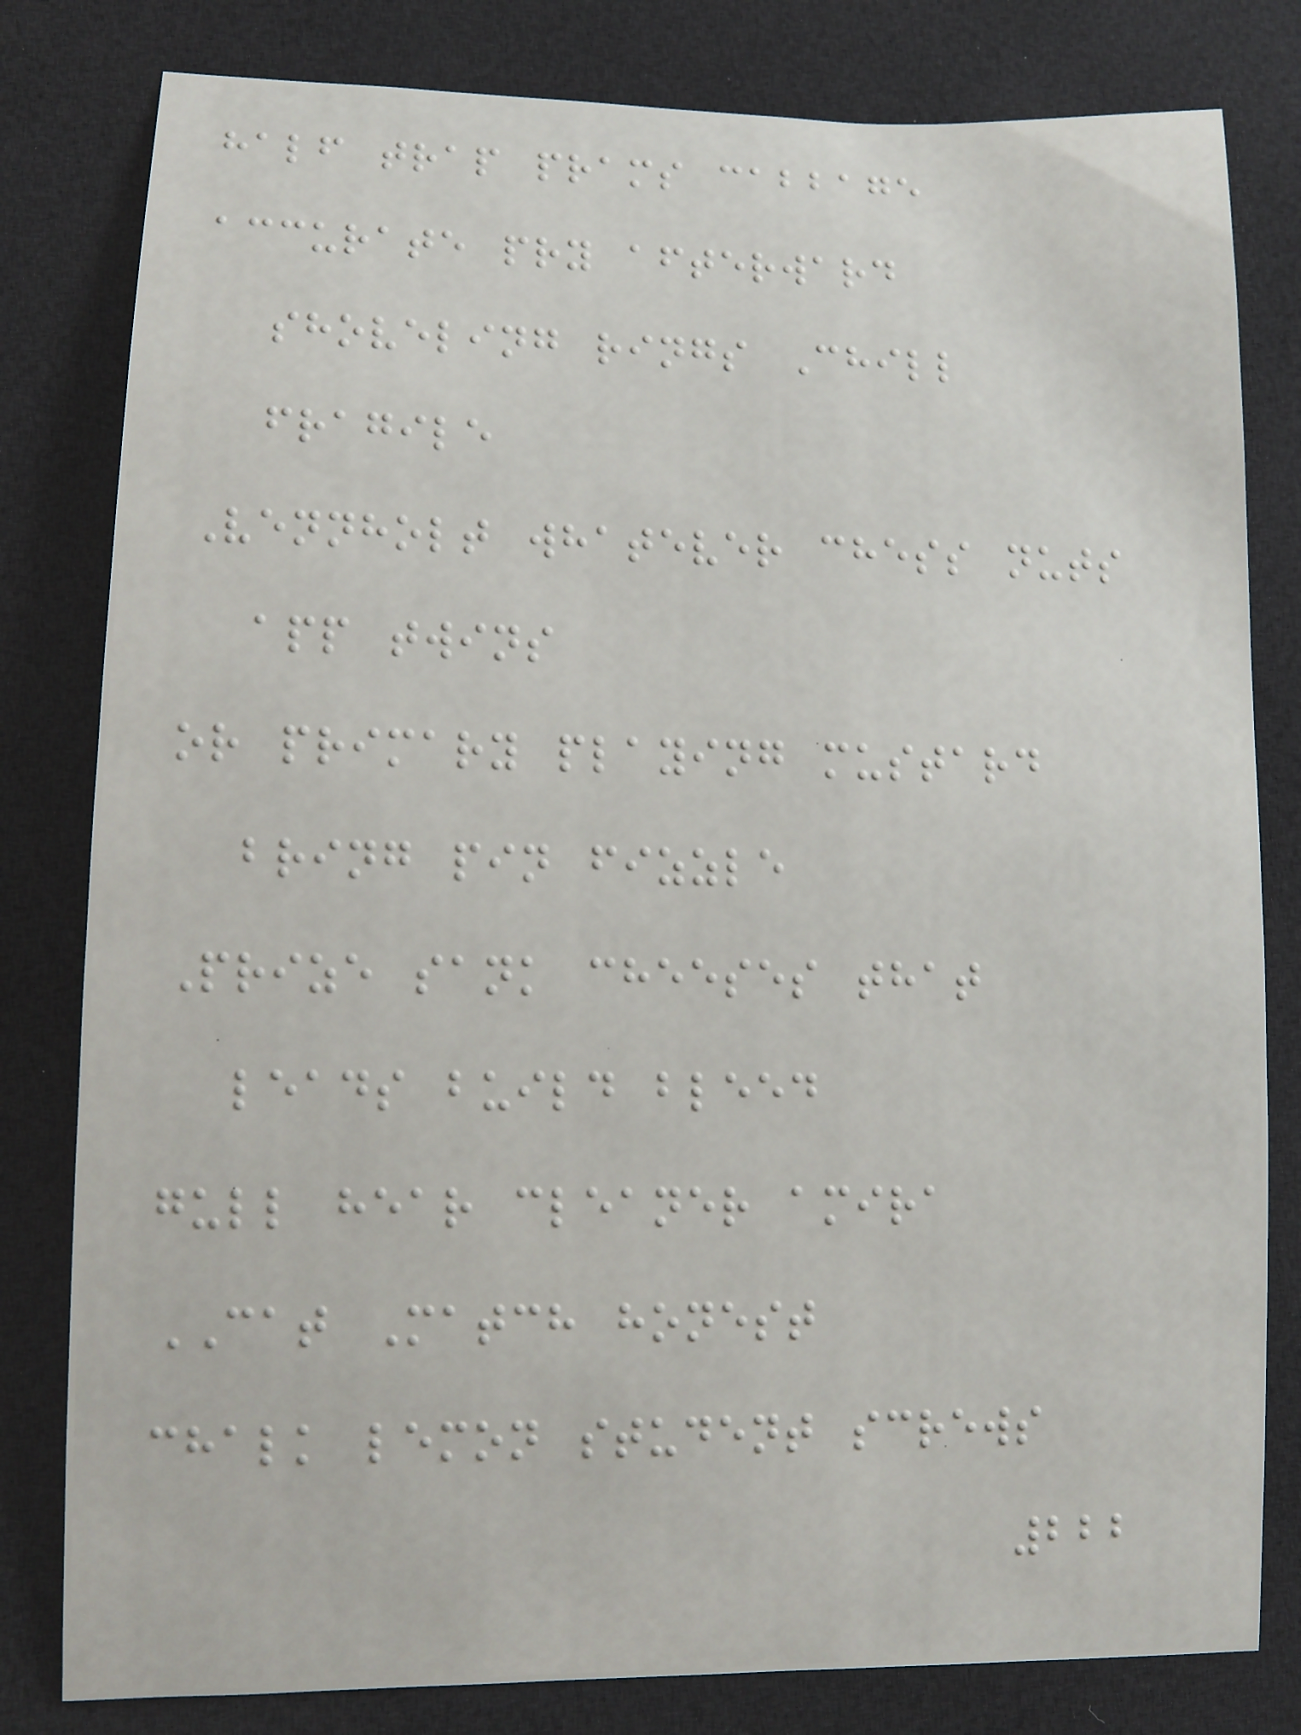half trap prams cabbage
accurate pry afterward
shoveling rings Chill
fragile
Vennholt whatever chess nuts
app twins
or primary playing mustard
bring pin fizzle
Prize sank cheeses that
leads build bleed
gull hear cleaner amira
CAT Match honest
chalk lemon student screws
222
